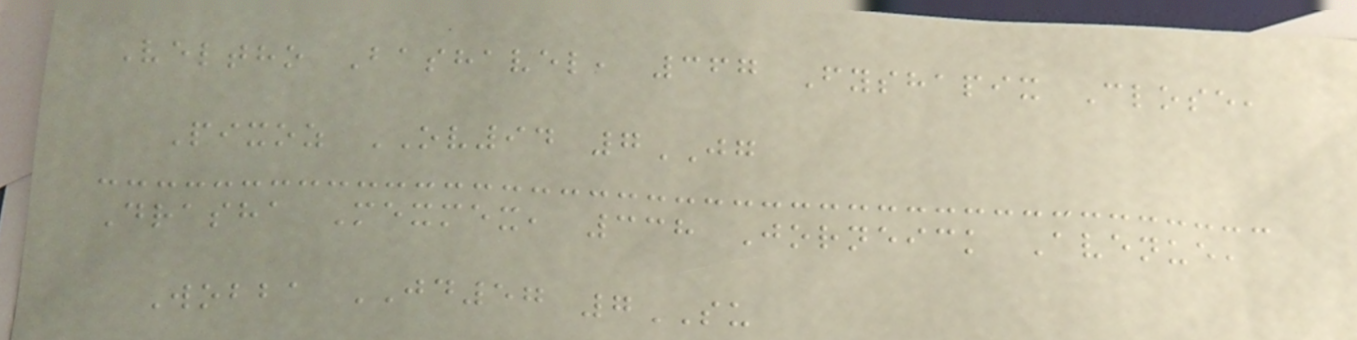Veltho Bashavel, 367 Fyshapix Close,
Pixoz OV94 7JG
Drasha Mexmex, 338 Jorneick Avenue,
Wobba JD57 7SU
